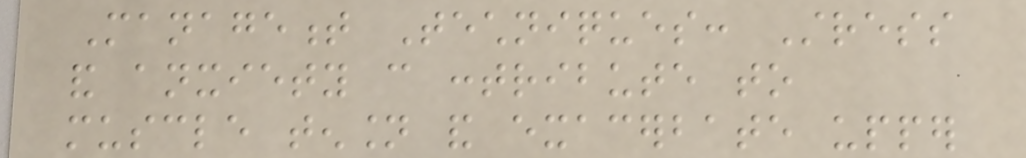Management Techniques: Stress
and anxiety can contribute to
muscle tension and exacerbate upper
